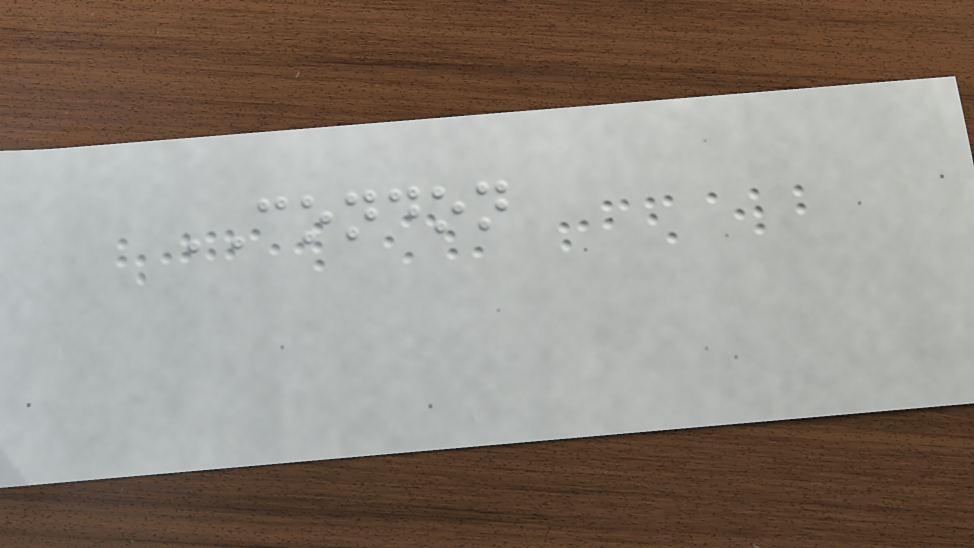CONDON
